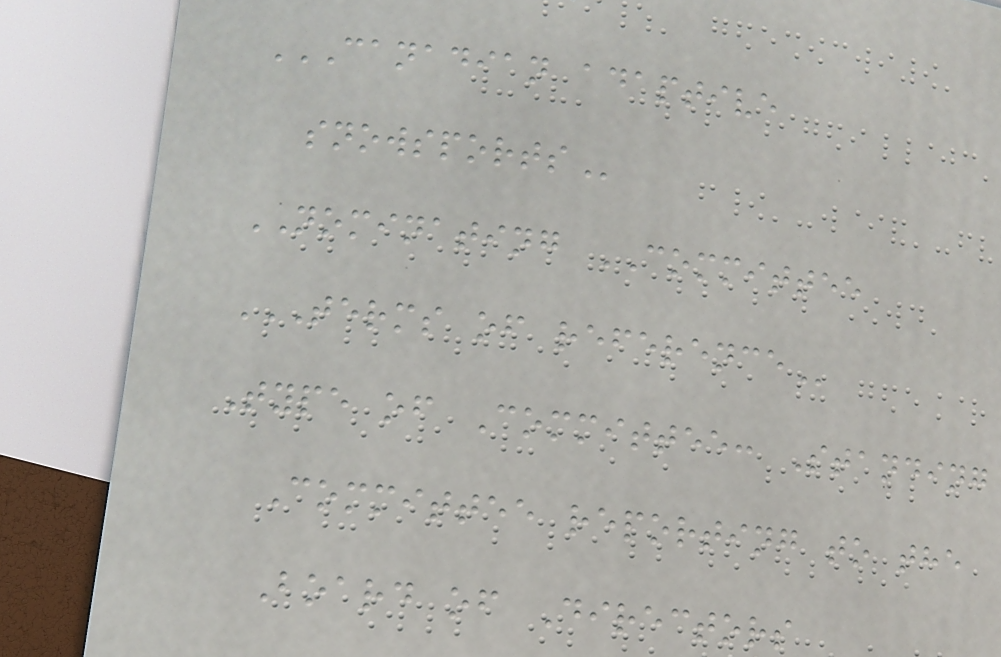CANADIAN ADAPTIVE
SNOWSPORTS
NOMINATING COMMITTEE
TERMS OF REFERENCE
Type of Committee: Standing
Committee reporting to the
Board of Directors
